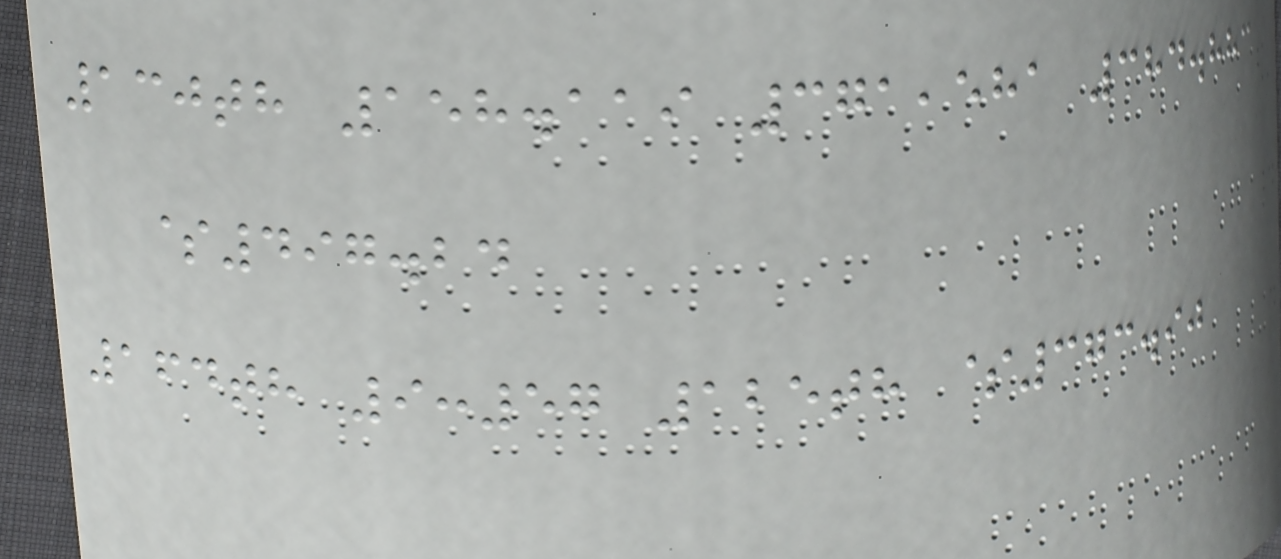130th 158.119 371,581 384.883
$497.24
164th 9:57 125th $373.90
